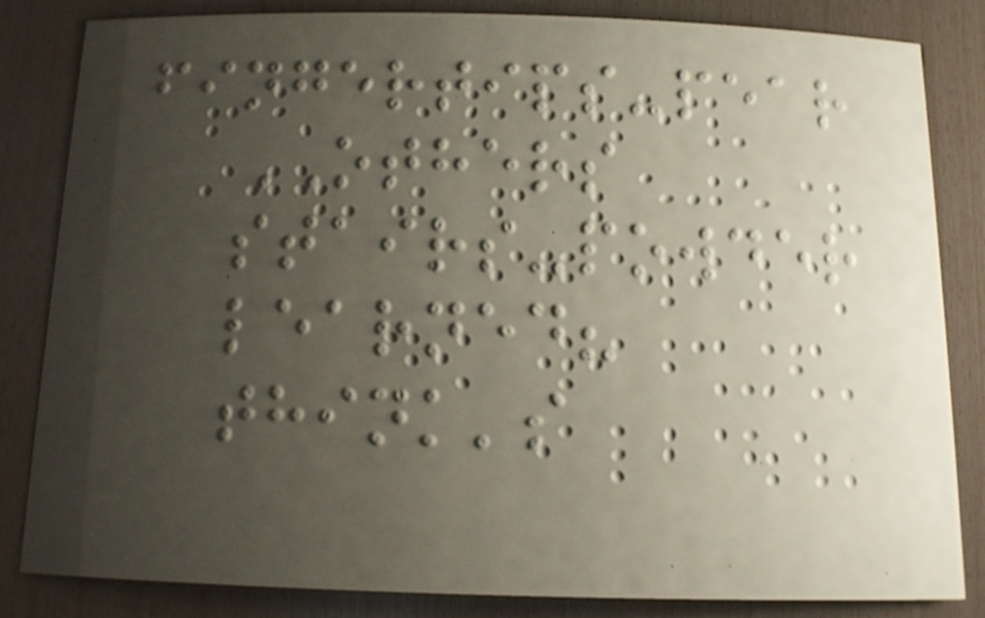fingertips-pear
OTHERS
stairs-powder
learned?
think's
